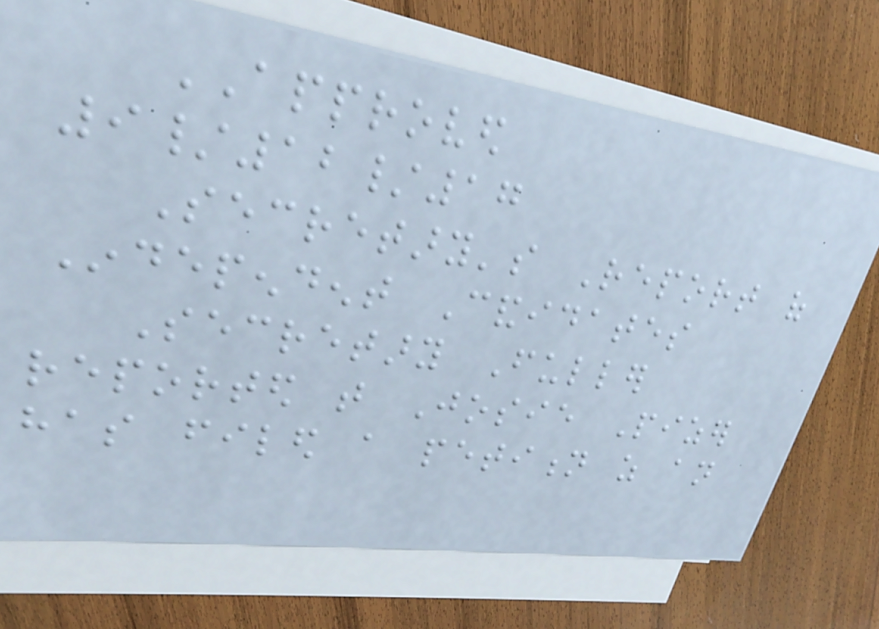APPROVED
9/12/17
Secretary's Report of
Independent Candidates
Secretary Fuller
reported that Josie Pizer
has filed a petition as an
